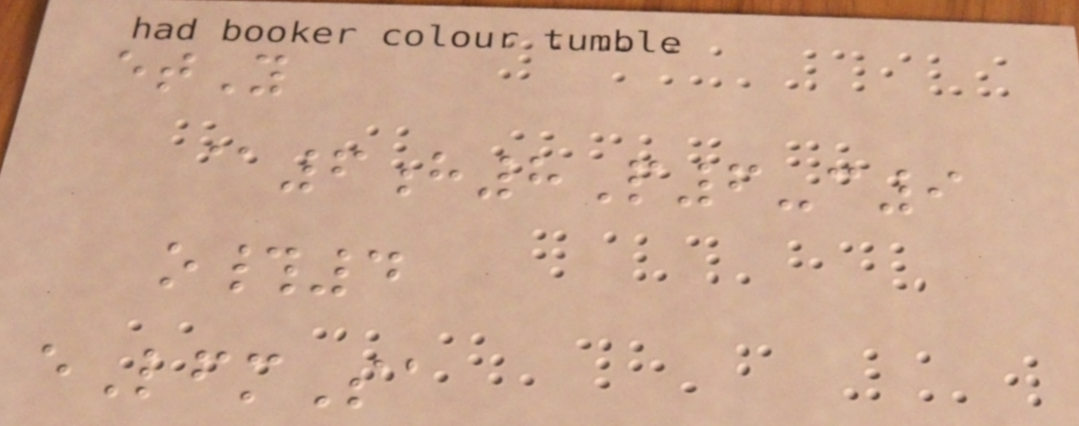etY
@6h8P6-c9
o#4
eLfmSa
